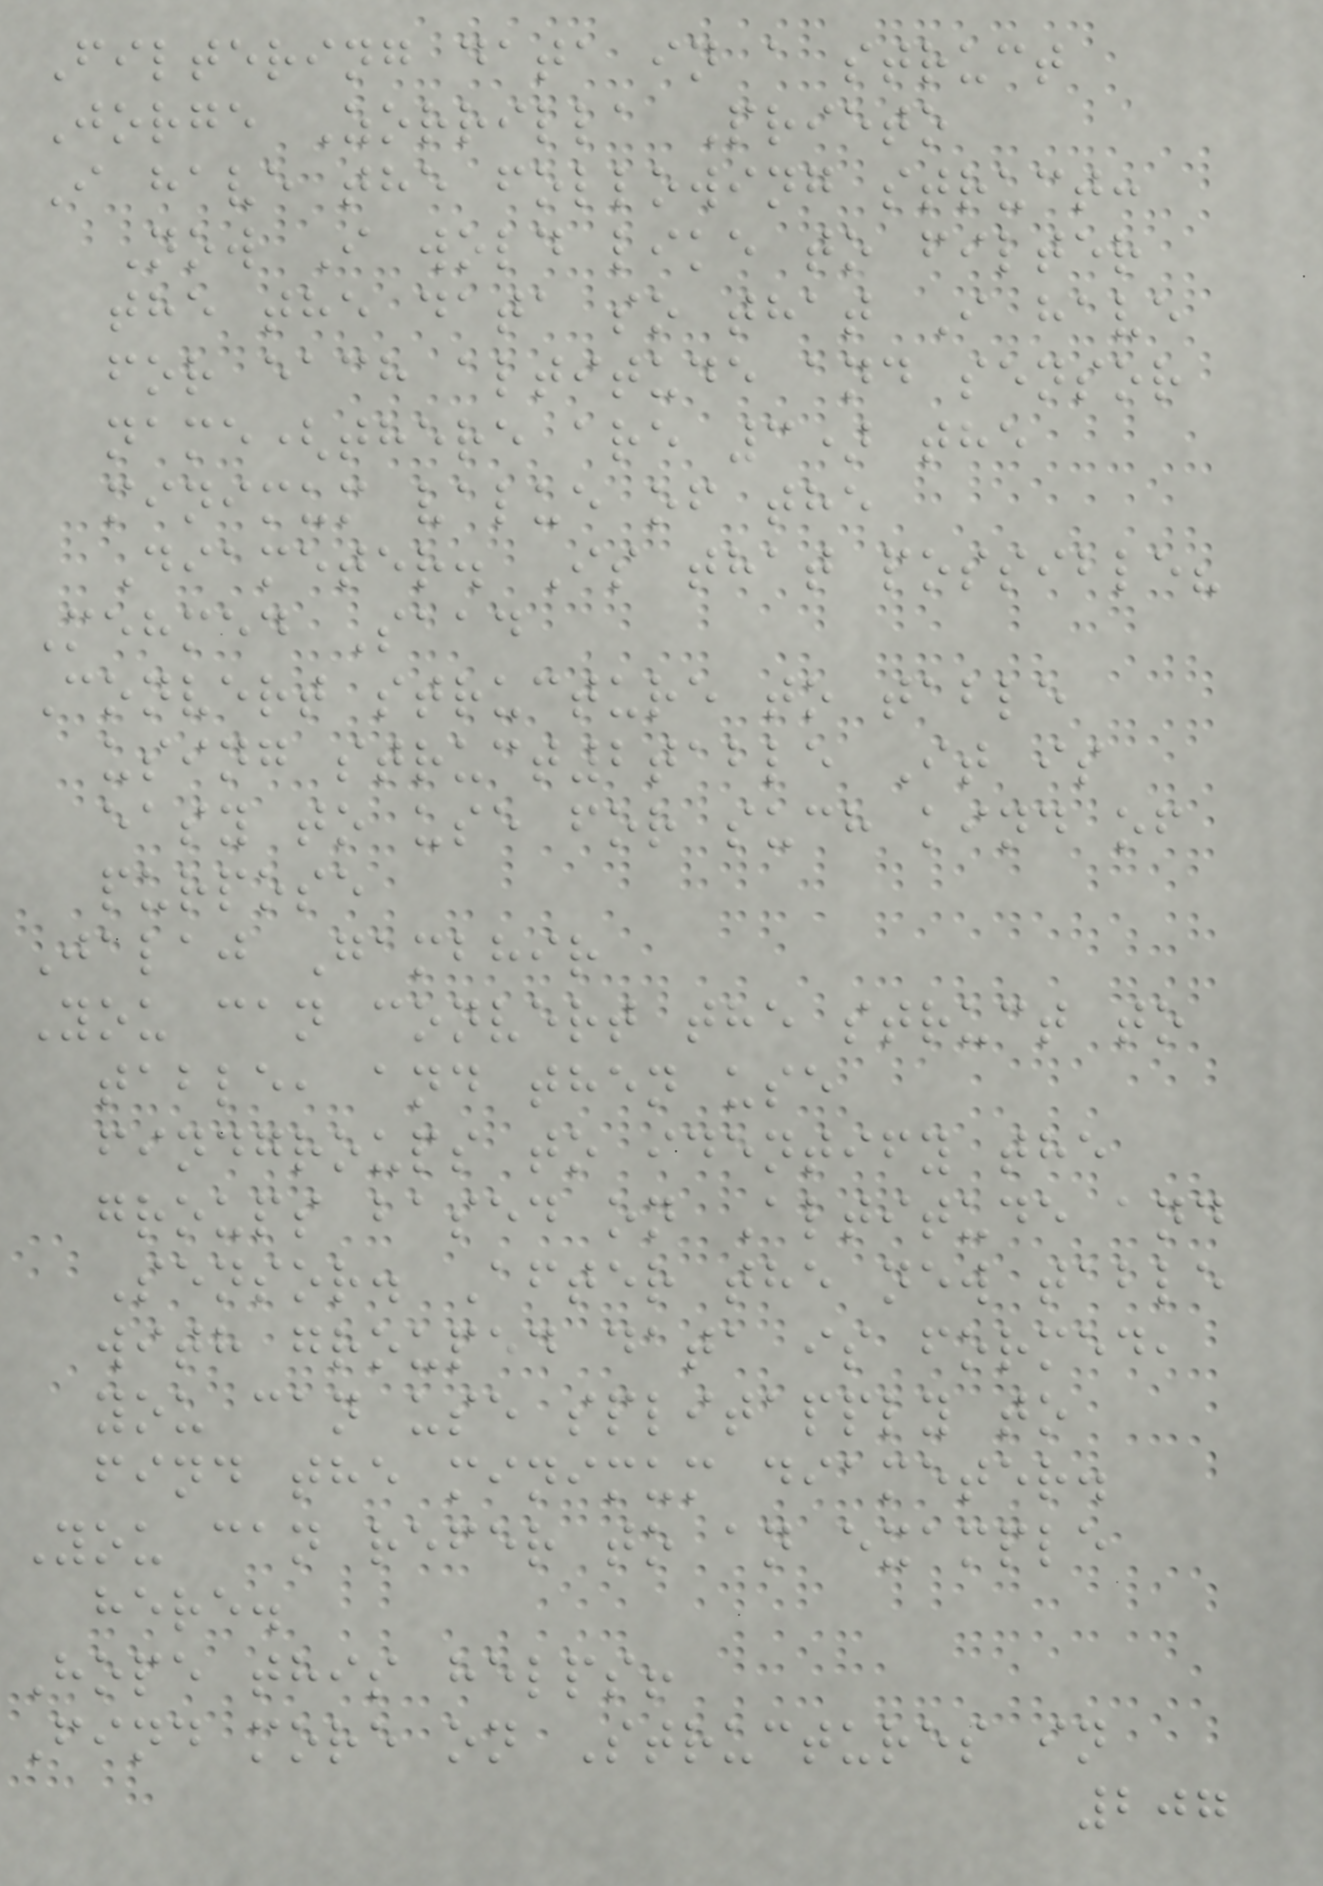Filtering data in a struct
Jorge Zorrilla Prieto
I have the following struct:
Now I wold like to filter
the the data so that I have
for each altitude and sensor
name(there are 3) the
minimum value of the
Diameter. Is that possible?
Mehmed Saad
Convert structure to table
using struct2table It is
easy to use for such kind of
purpose
Jalaj Gambhir
You can convert the struct to
table, and then use
findgroups to identify the
groups based on Altitude and
Sensor. After the new table
with grouped data is formed,
you can use splitapply to
find the minimum diameter.
You can refer to an example
here.
Hope this helps!
Find more on Structures in
207
